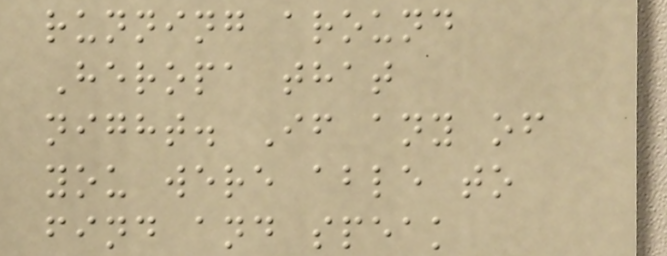running around
Heropa that
night. If any of
you were able to
find and speak
